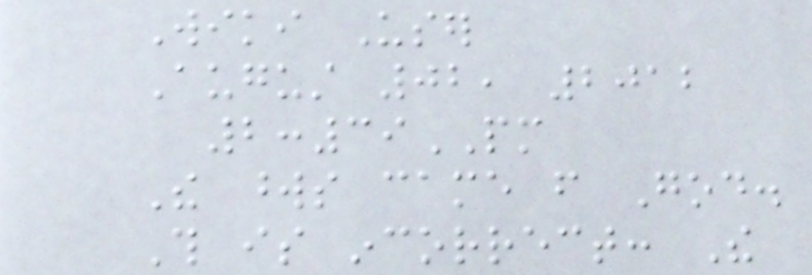Wiki User
August 02, 2012
2:39PM
The words came from God.
This is incorrect: The
